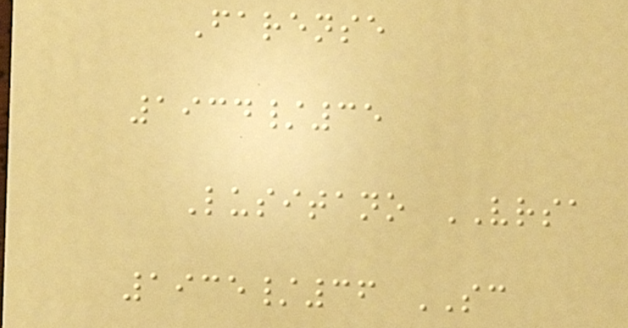Farense
1934/35
Lusitano VRSA
1935/36 SC
